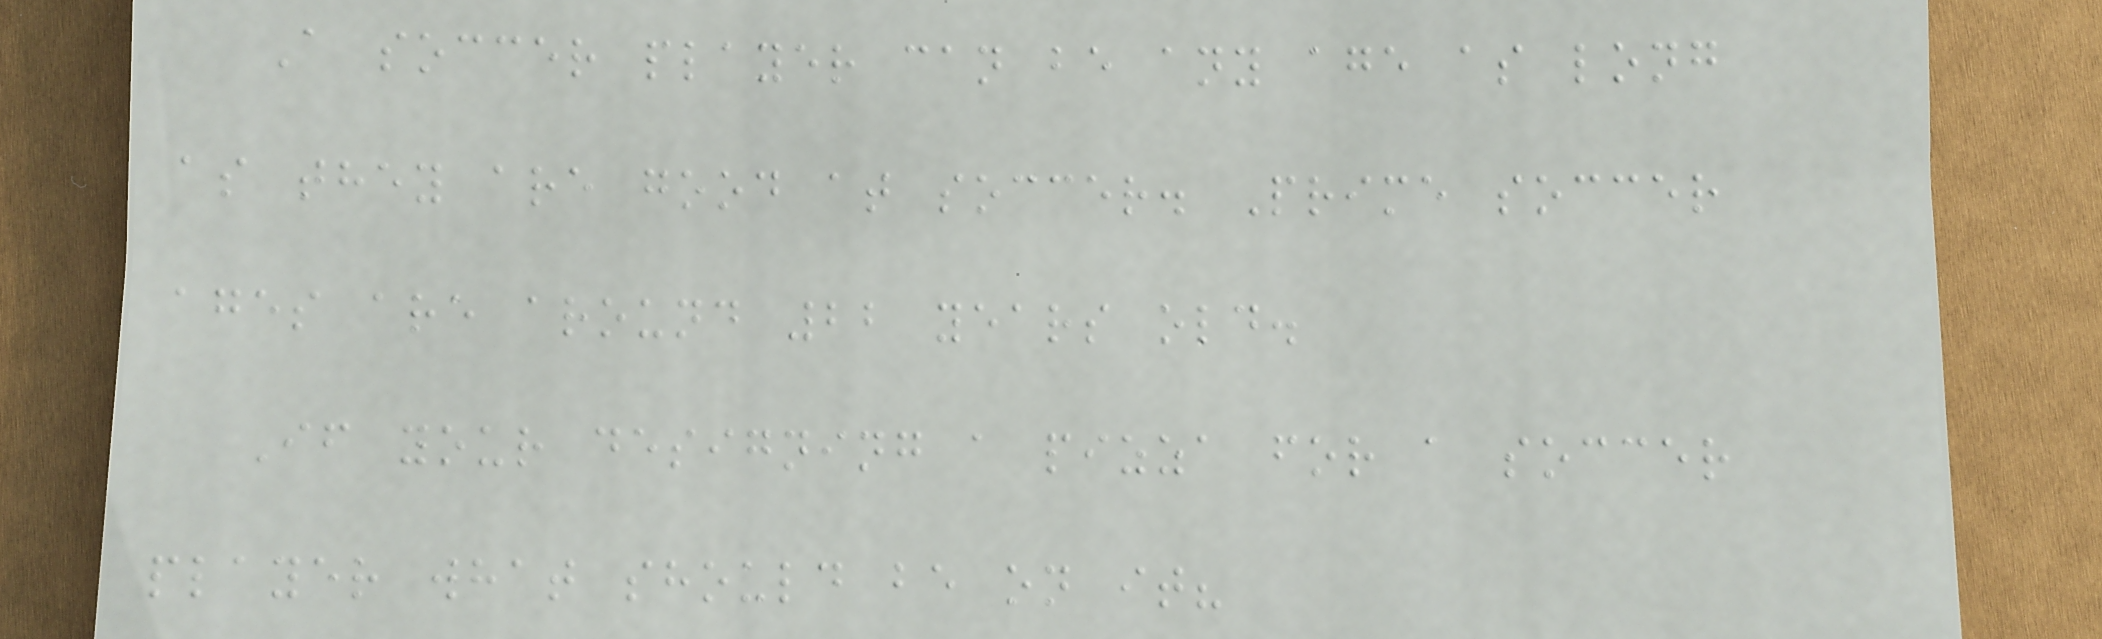A soccer player can be any age as long
as they are good at soccer. Prime soccer
ages are around 22 years old.
If your designing a pizza for a soccer
player what should be on it?
